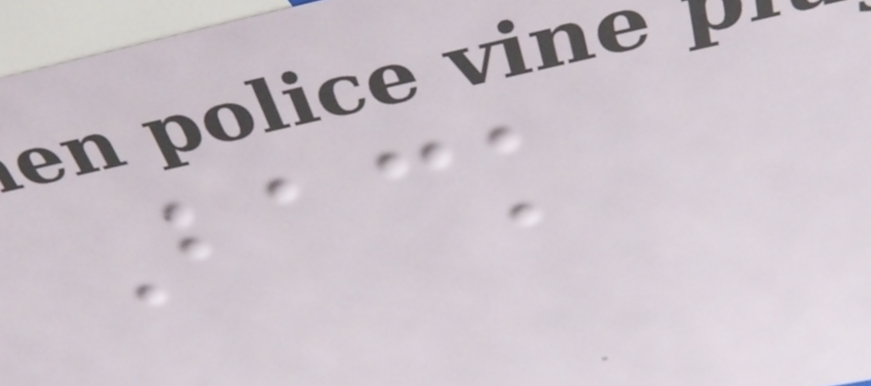Back
